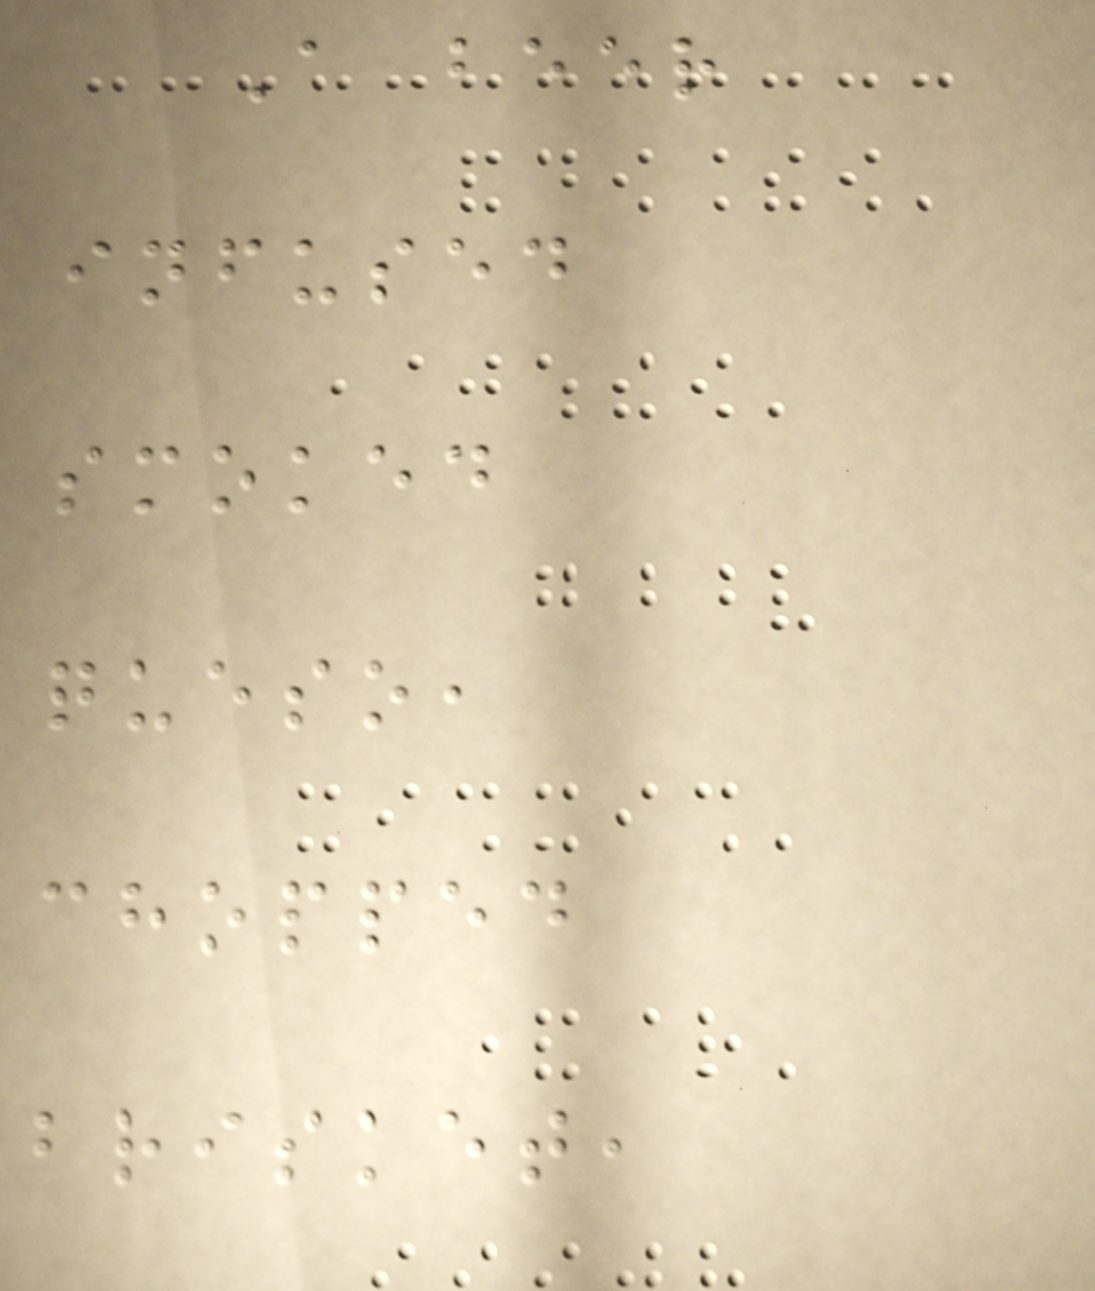A beer
infused
smoked
queso,
chopped
brisket,
